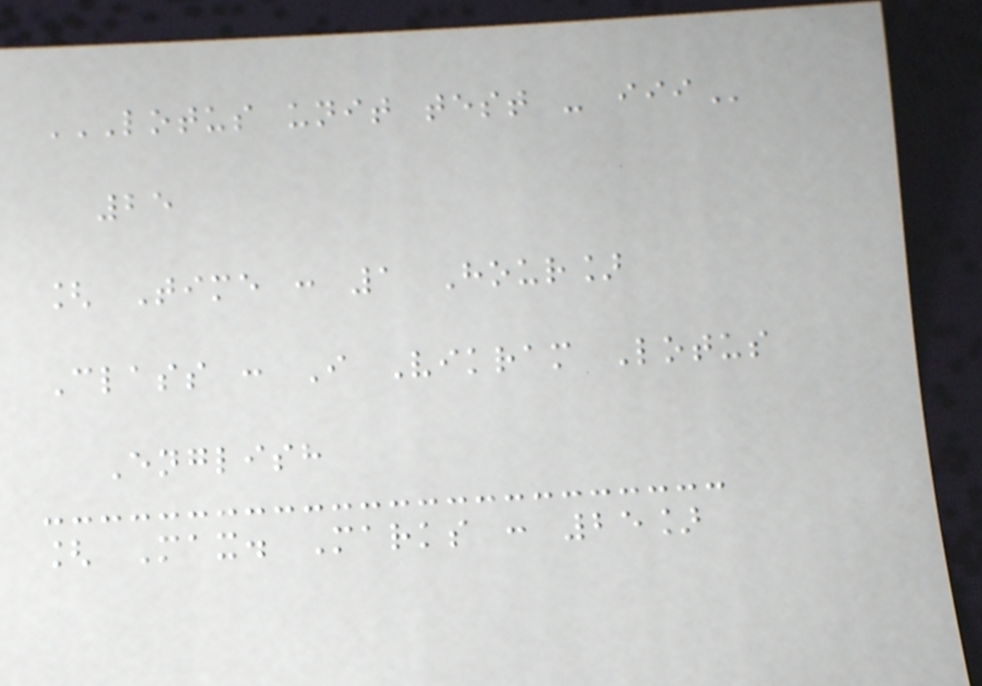LOTUS UNIT TEST - III
25
[ Time : 1 Hour]
Class : I Vikram Lotus
English
[ Max. Marks : 25]
